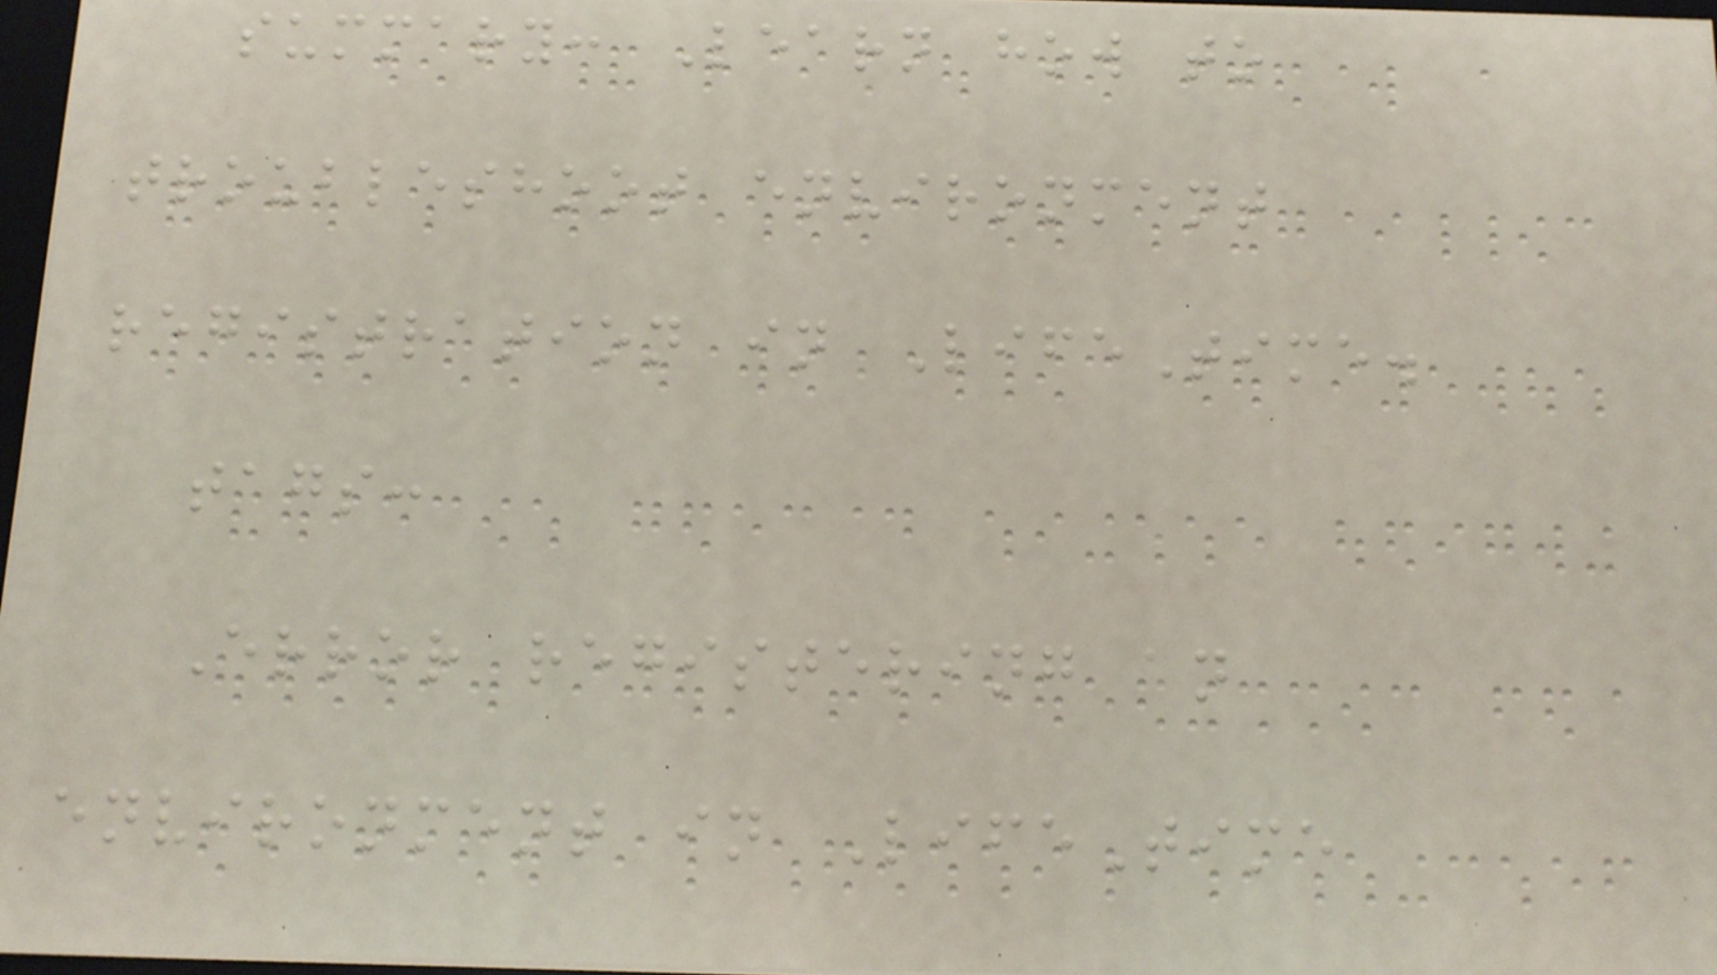summary: Learn how to
troubleshoot environment
registration in LifeTime.
tags:
Error registering an
environment in LifeTime
